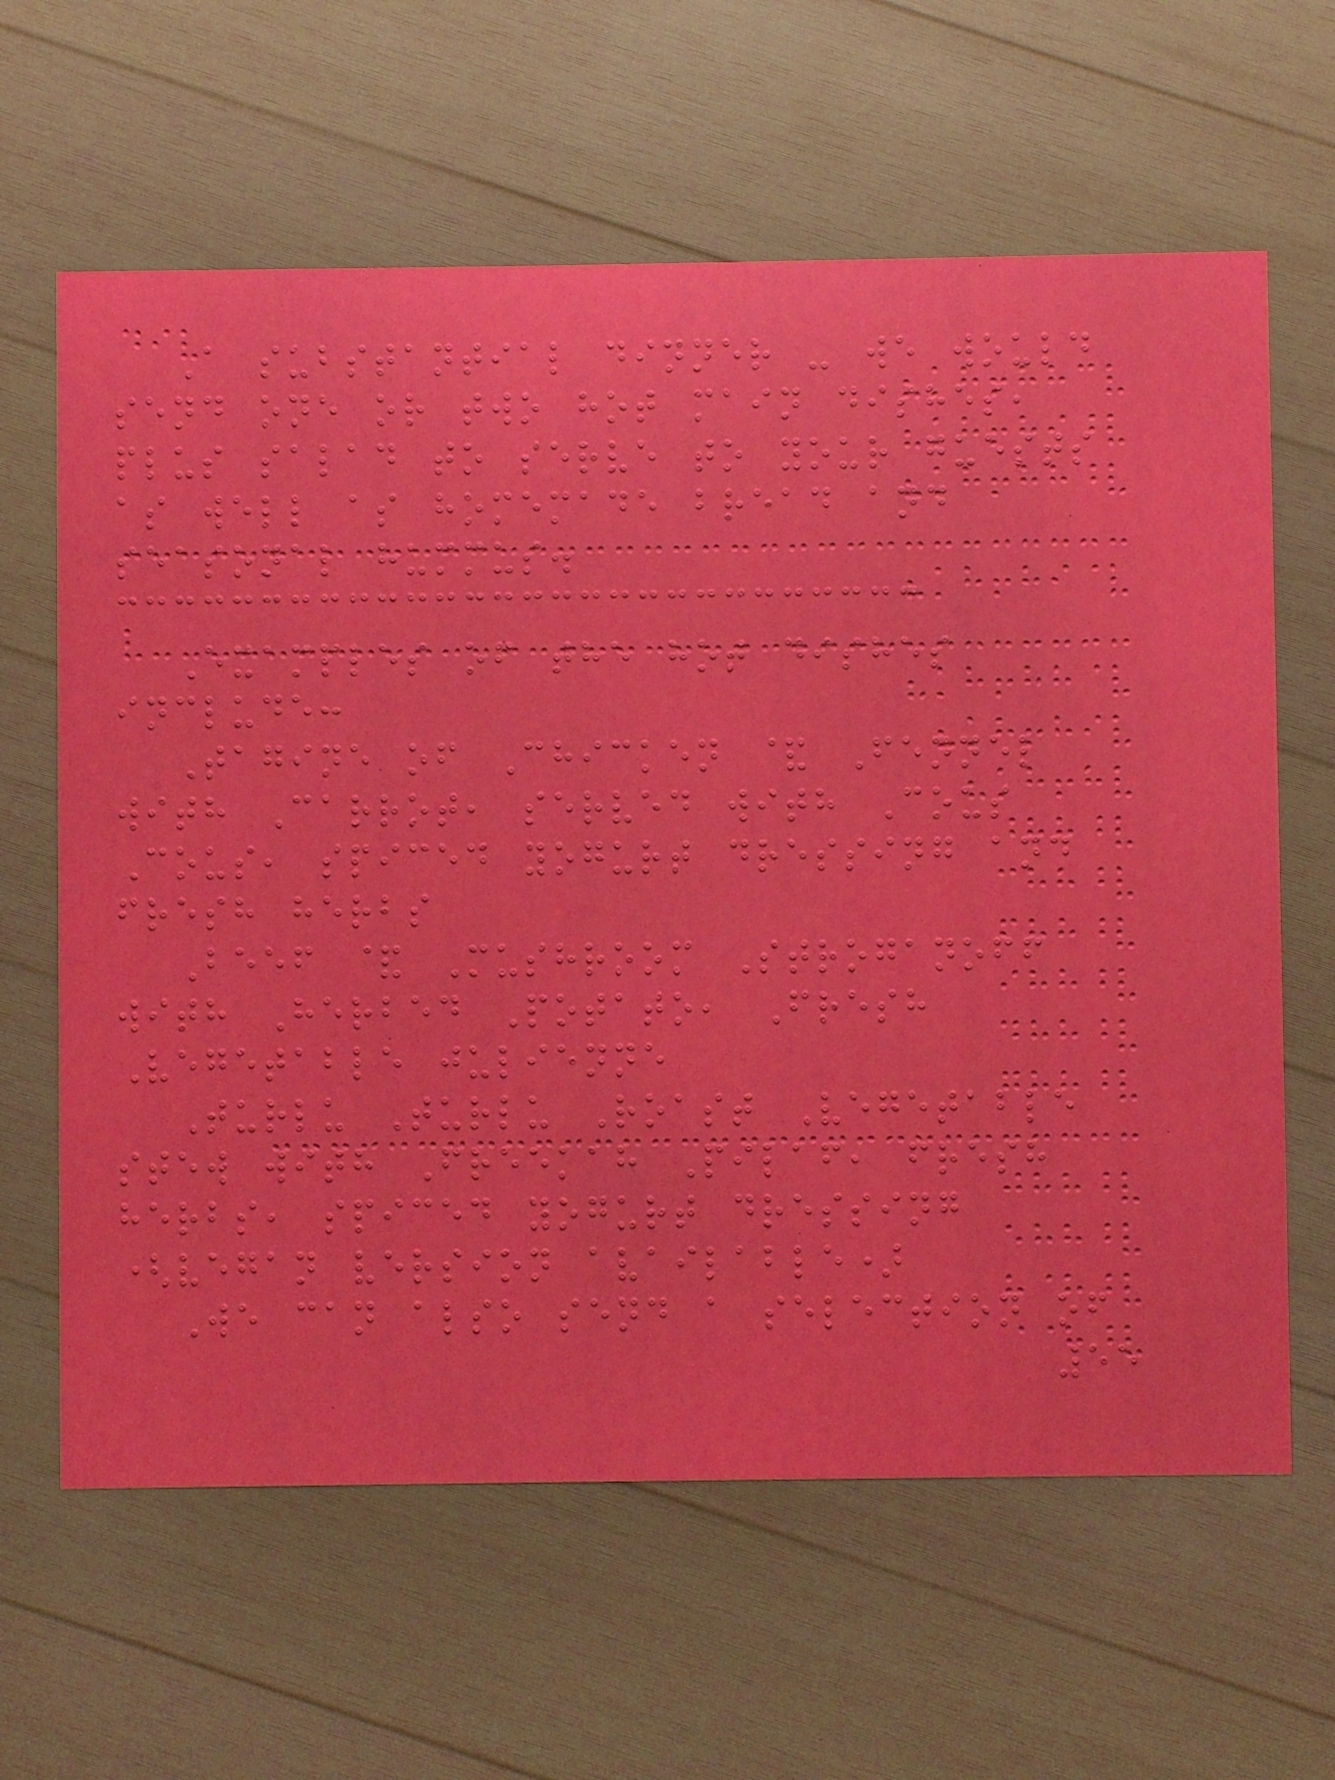A substantial dinner - we would
send one or two hot main dishes,
plus salad to serve to your guests
as well as homemade bread and
seasonal hummus.
Examples of the hot dishes
include:
Tagine of Chicken & Fennel
with Carrot, served with Cous
Cous, spiced yogurt dressing and
fresh herbs
Beef & Mushroom Stroganoff
with Herbed Potato, Fresh
Vegetable julienne
Turlu Turlu Roast Vegetable
stew with Freekah Pilaf, fresh
herbs, spiced yogurt dressing
(vegan version available)
We can also send a selection of
55
